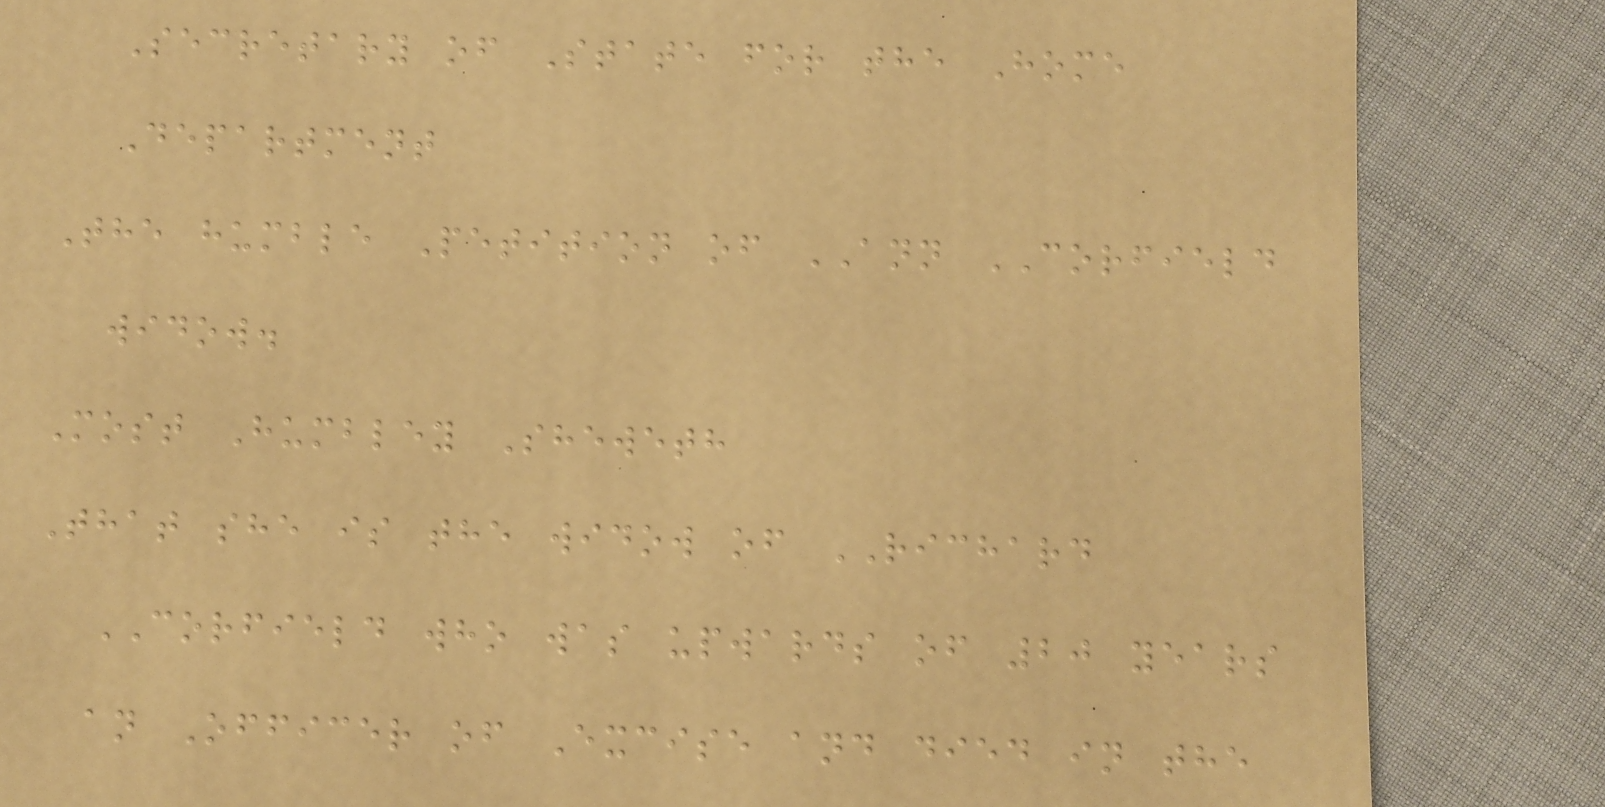Secretary of State for the Home
Department
The humble Petition of ANN CORFIELD
widow.
Most Humbley Sheweth
That she is the widow of RICHARD
CORFIELD who was upwards of 20 years
an Officer of Excise and died in the
